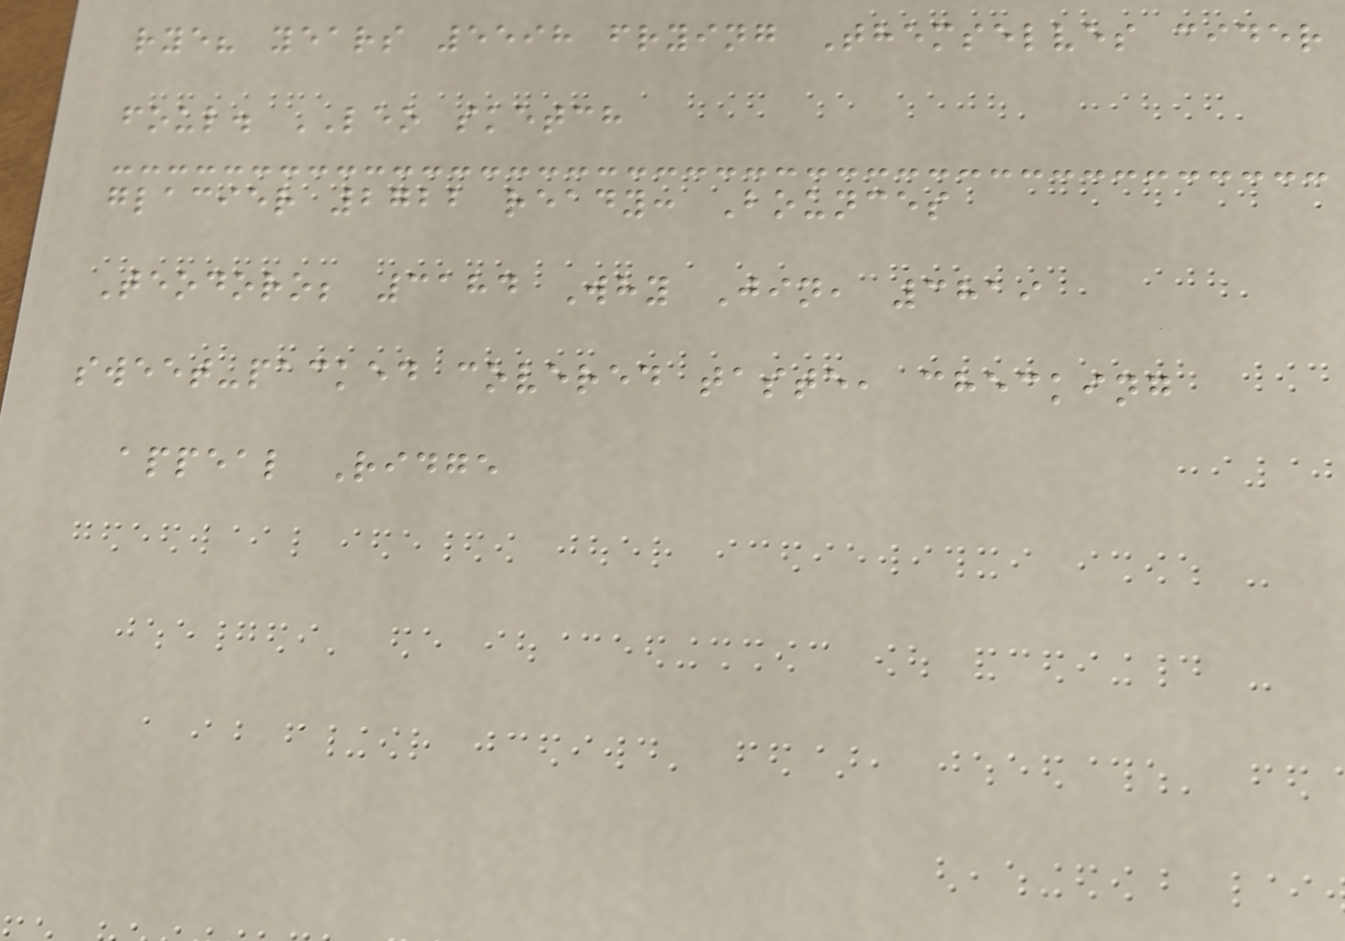rye? years 5598 frying Themselves cider
foul. LEO sketch
glacier 2722 ready: Bounces
Teodoro; 3184 Why Jin, 3819
sweet-packed covered taste, checking
appeal Ridge
